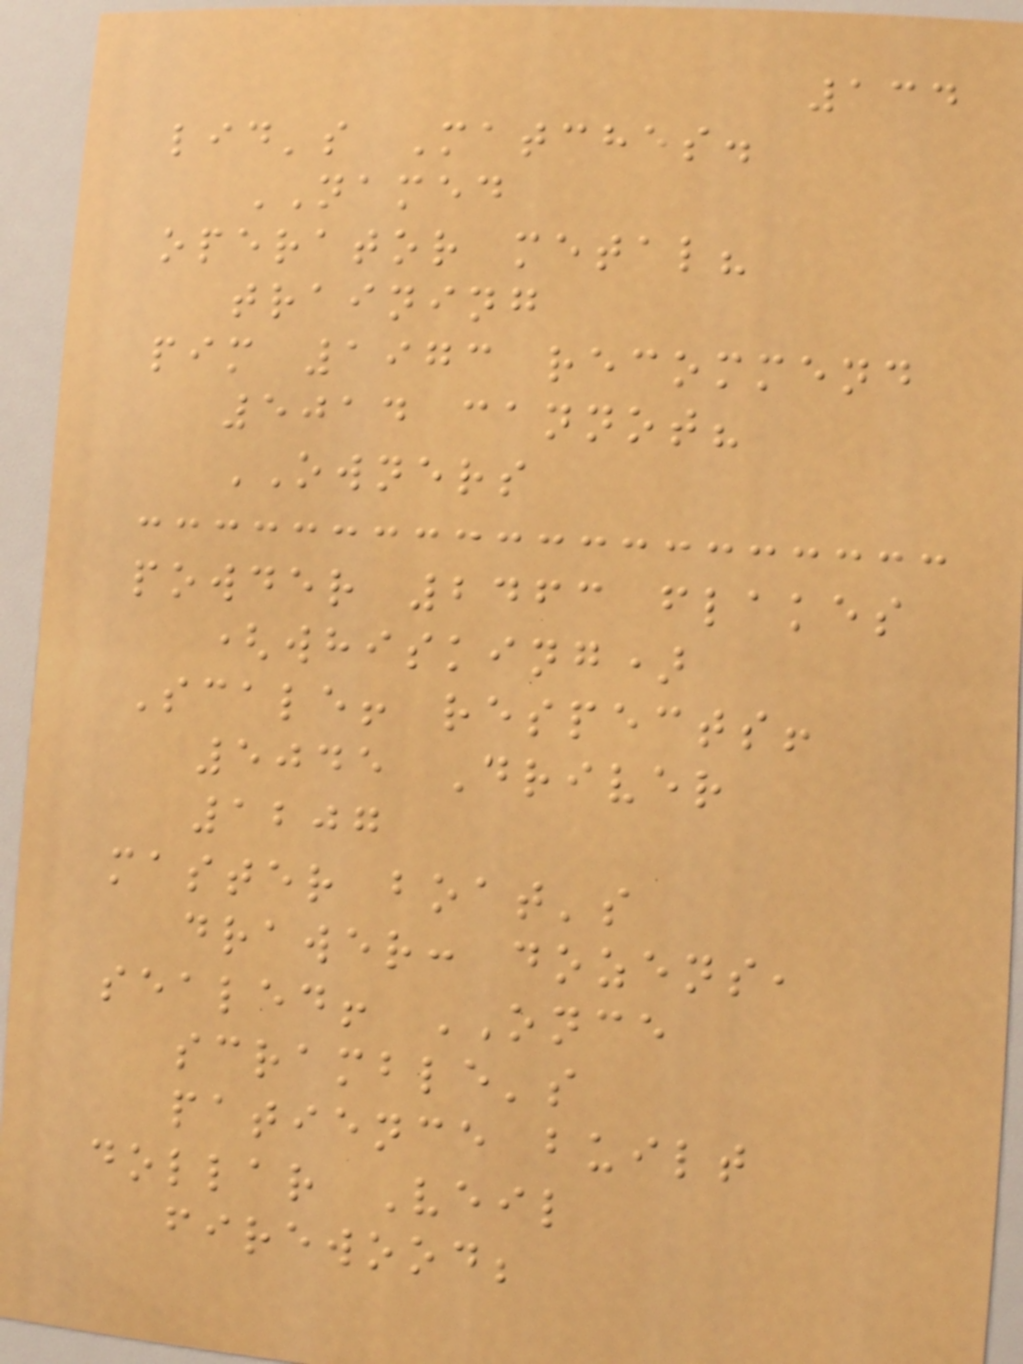134
lid's Matches.
NAMED
operator metal?
training
pim 1973 recommend
5014 cannot?
OWNERS
powder 2463 flakes
(whisking)
Scale! respects!
5045 Driver
1207
master boat's
drawer: dozens,
sealed! ONCE
scramble's
patience built
dollar Veil
firewood;
